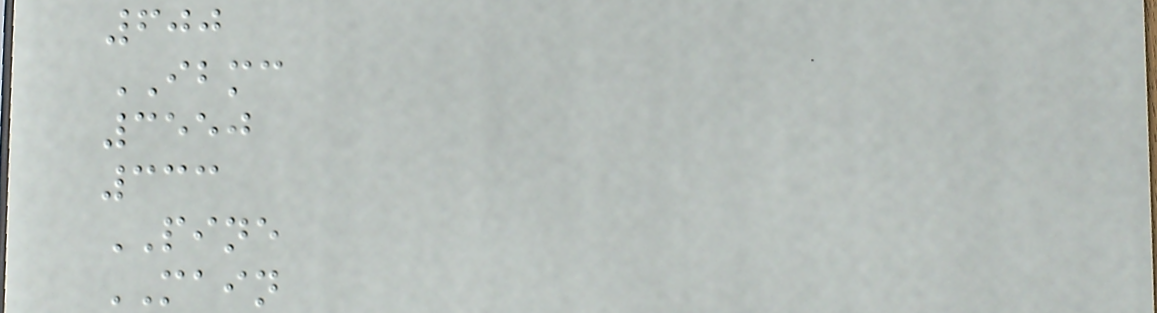600
IBMC
3550
333
PINE
MAIN
